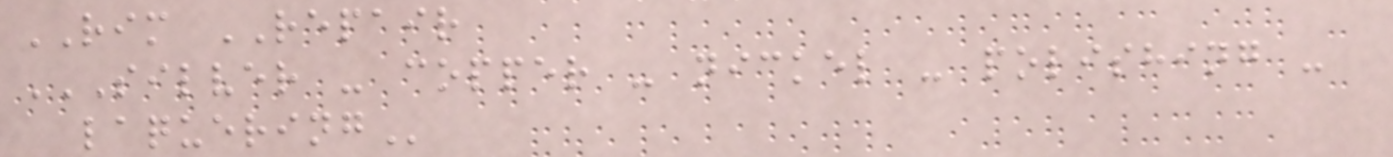RIM REPAIR
SILVER - COPPER - NICKEL - POLISHING -
LAQUERING
